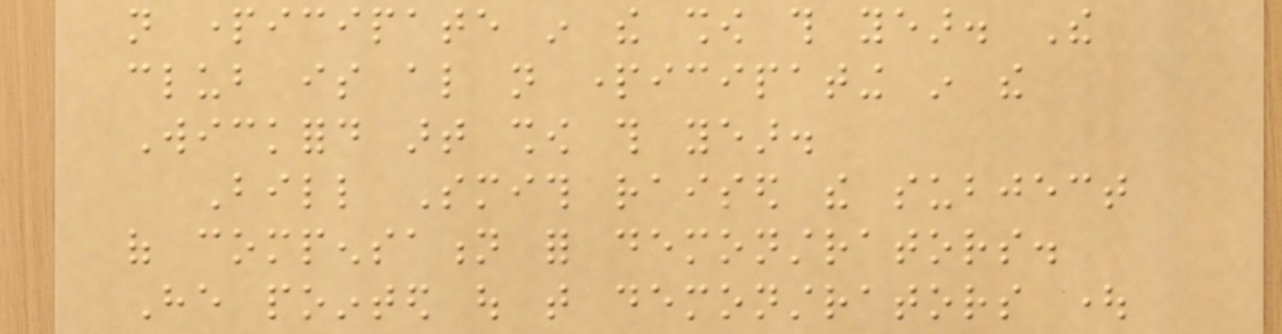not participate in the show this year. The
club is also not participating in the
Wickford art show this year.
Bill Smith raised the subject
of compensation for demonstrators.
He pointed out that demonstrators ought
